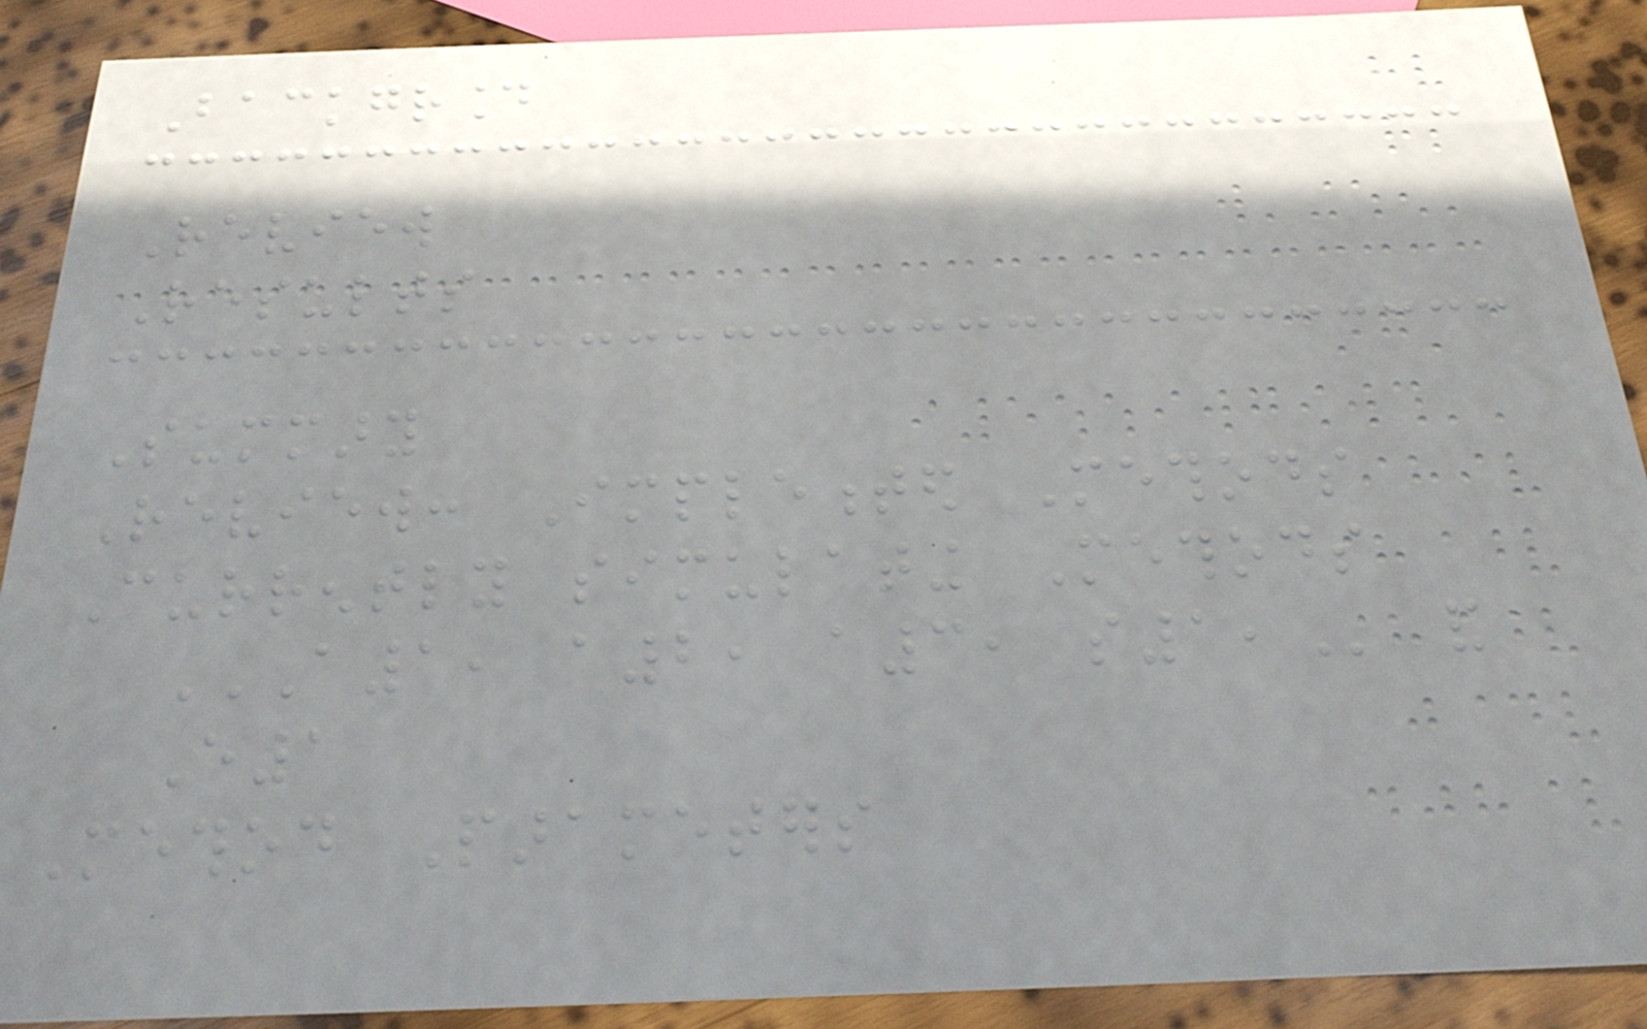Background
Review
Results
Summary
Review: Implemented Methods
Currently simulating Methods
A1, A2, A3, S1, and
E1
Method Parameters
